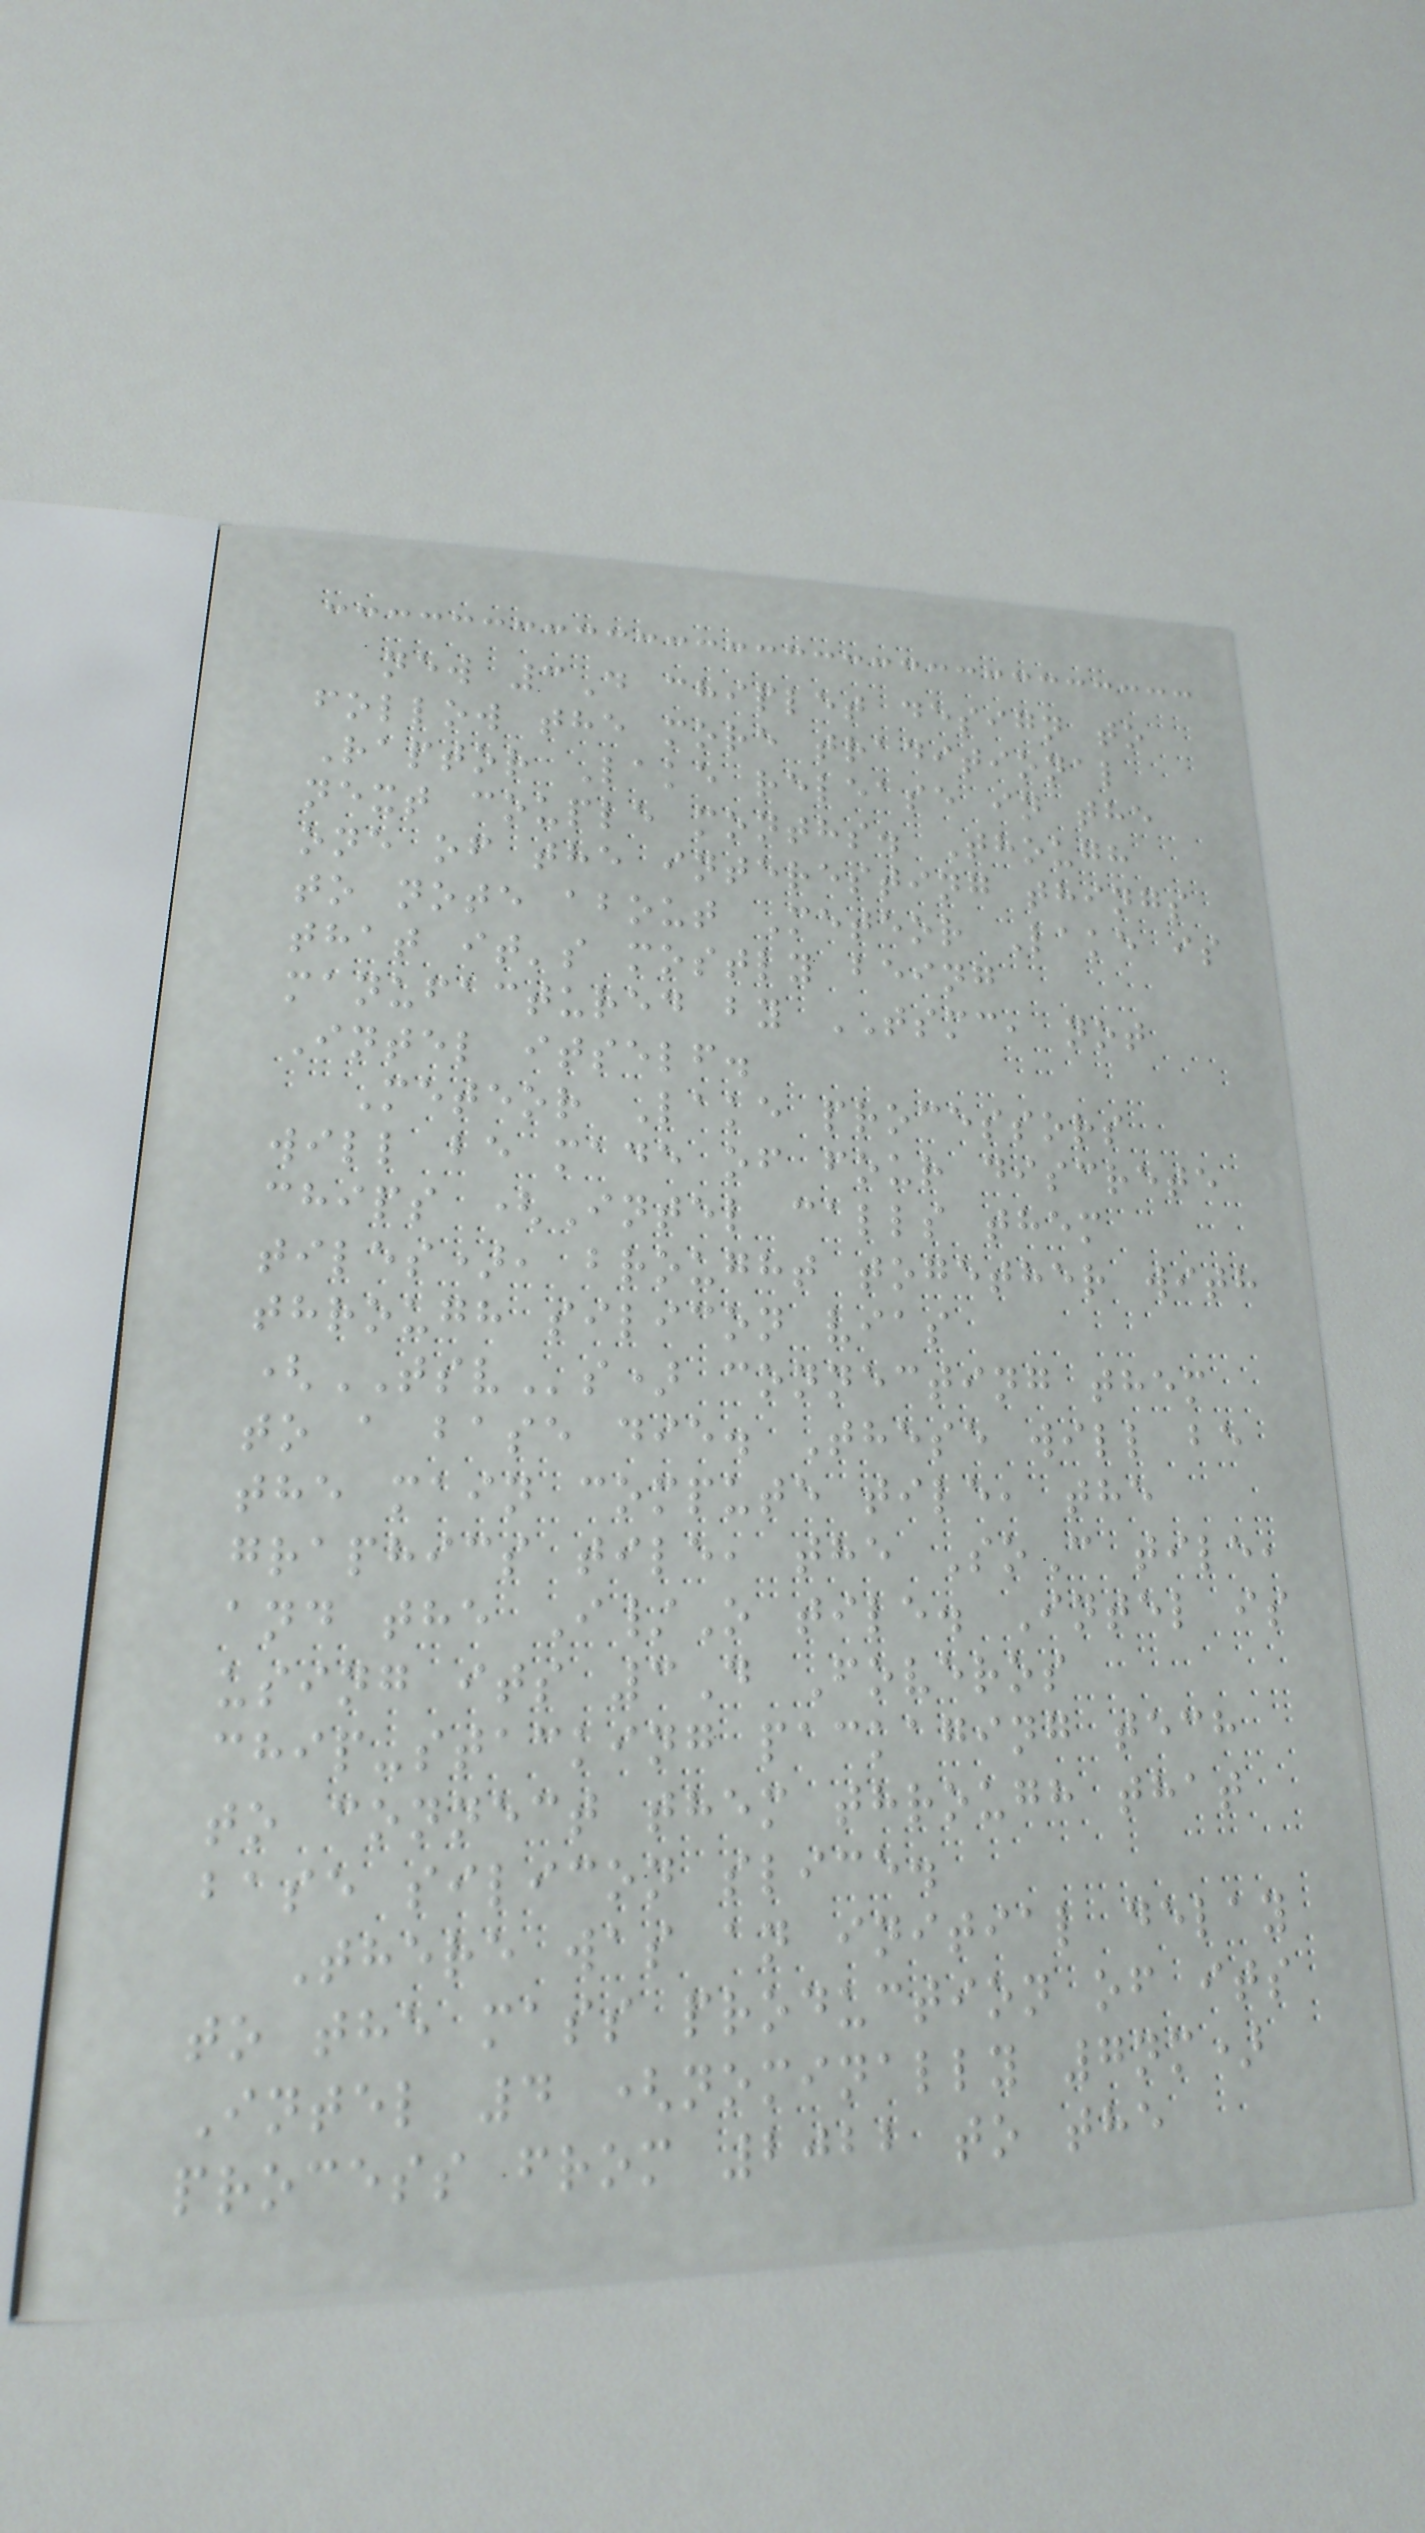new 3D chiplet design to
follow the more traditional
Raptor Lake release in the
next couple months. Though
one of the interesting things
to note about Meteor Lake is
that it's mostly being
manufactured by TSMC, not
Intel itself.
Meteor Lake processors
will be made of four discrete
chips (Intel calls them
tiles), brought together with
through silicon vias
(TSVs) connecting them
to a base die. These will be
the main compute tile, the
graphics tile, the SoC tile,
and the I/O tile. Intel is
using its 3D Foveros
chip-stacking packaging tech
to connect them through that
base silicon slice.
There was an initial delay
to the mass production of its
Intel 4 (nominally 7nm)
process from 2022 to the
